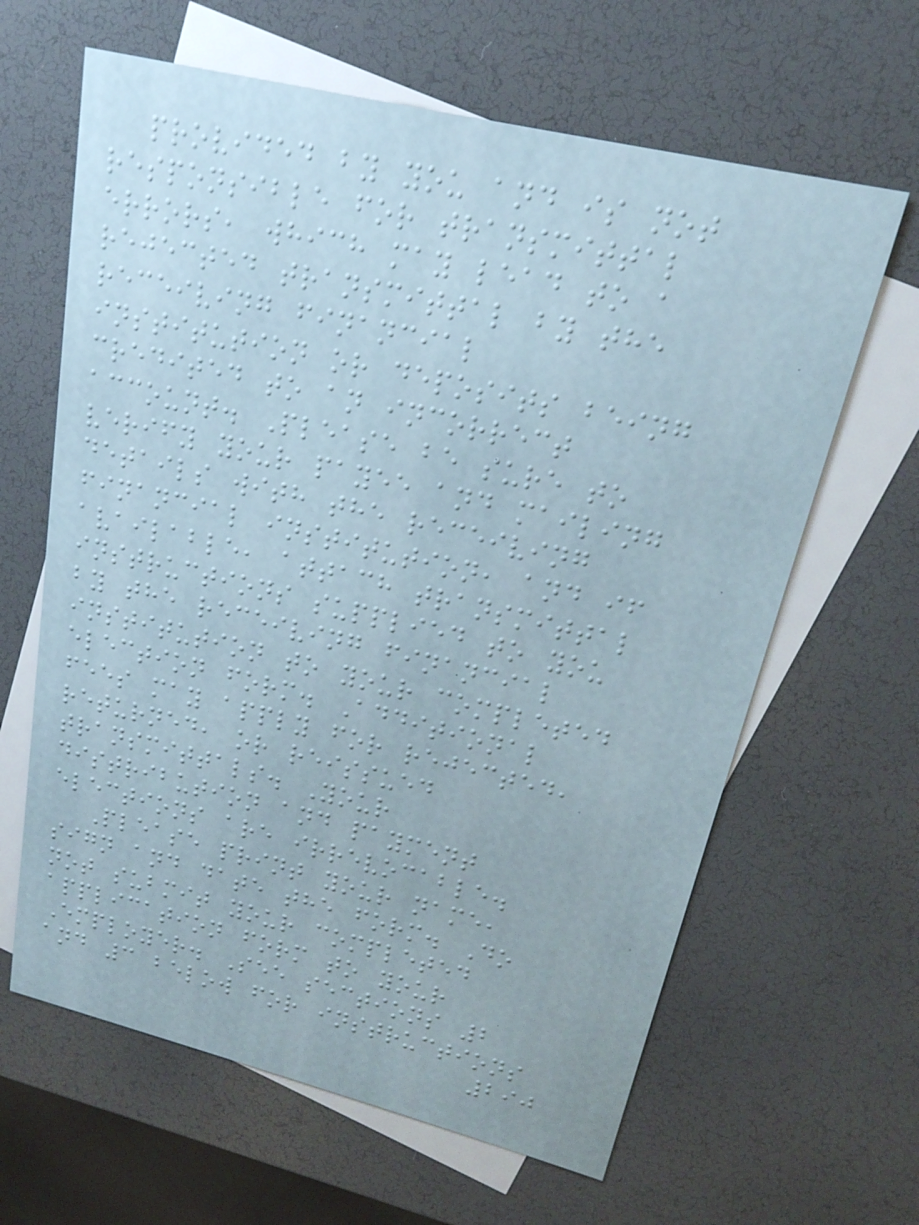provided by you and is not
responsible for transmittal
errors, which may lead to a
rejected transmittal by the
receiving financial
institution or deposits being
credited to an incorrect
account. Please be sure to
verify your payee and mailing
details with the receiving
financial institution, and if
available, attach transmittal
instructions supplied to you
by the receiving financial
institution to your completed
election form. Additional
fees may apply for rejected,
returned, or reissued
transmittals. Your
distribution and payment
elections are irrevocable.
Please print your name,
sign and date the form. Do
not submit your completed
application form to your
Employer. See sections 2
and 3 below for instructions
290
